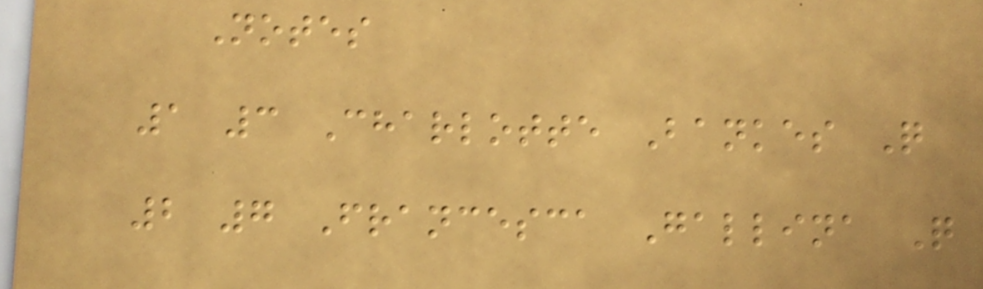Notes
1 3 Charlotte Bankes Q
2 7 Francesca Gallina Q
